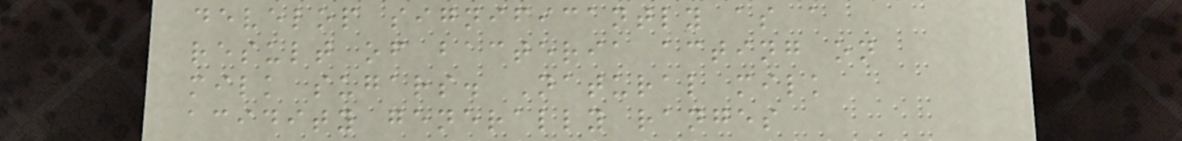develop significantly as a
result of bacteria acting on
milk sugars. Natural milk
acidity generally ranges
